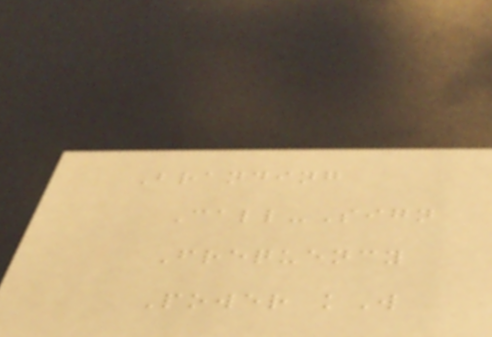Branding
Call-Sign
Frequency
Power kW
